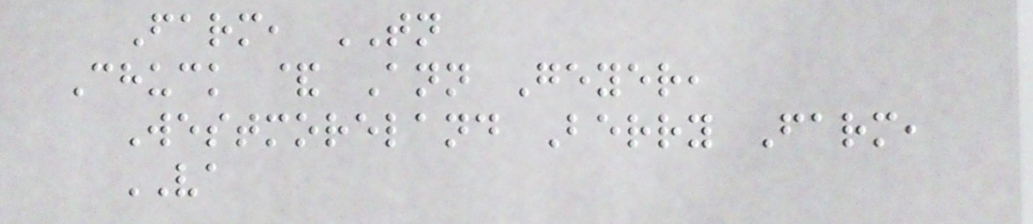Farm, TN
Chuck & Ann Geyer,
Westmoreland Berry Farm,
VA
